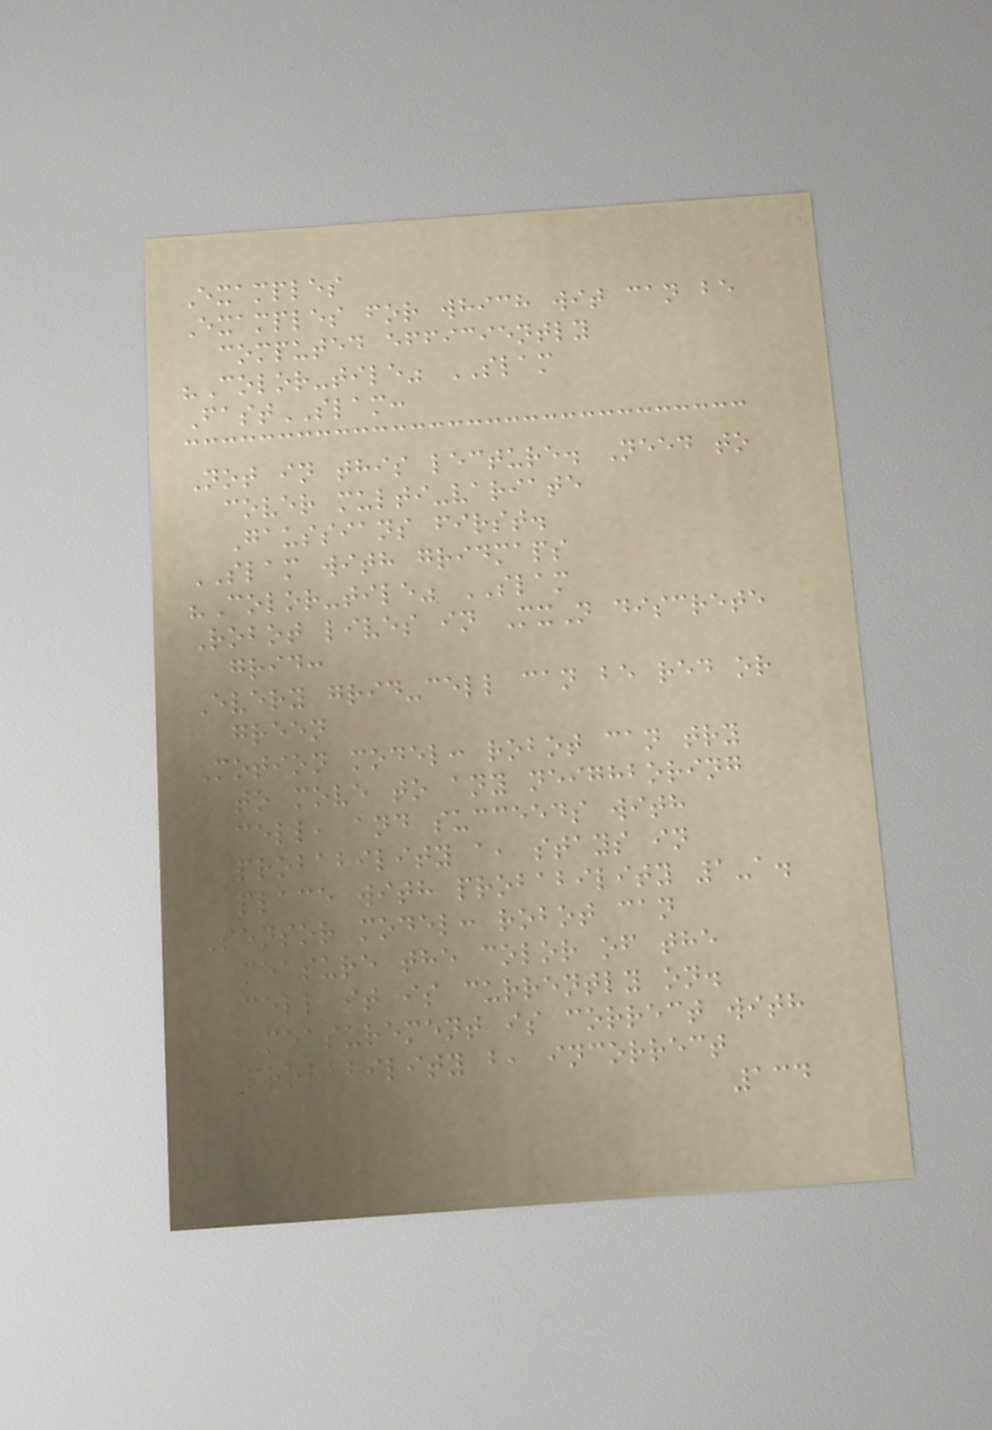Examples
Examples for which wit can be
computed efficiently
"Color-tile" SLAM
FastSLAM:
Not in this lecture. Need to
cover multi-variate
Gaussians first.
SLAM with gridmaps
"Color-tile" SLAM
Robot lives in MxN discrete
grid:
Every grid-cell can be red or
green
Motion model: robot can try
to move to any neighboring
cell, and succeeds with
probability a, stays in
place with probability 1-a.
Sensor model: robot can
measure the color of the
cell it is currently on.
Measurement is correct with
probability b, incorrect
134
